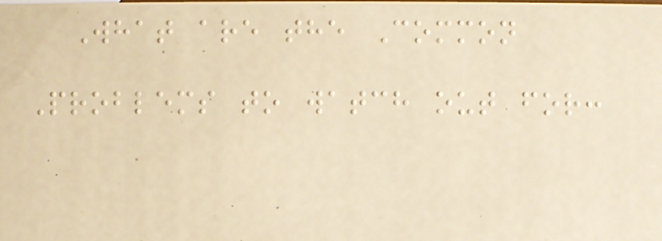What are the Common
Problems to watch out for:
